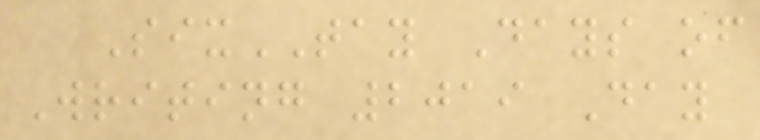SixTAY Days of
Writing 2019 Day
